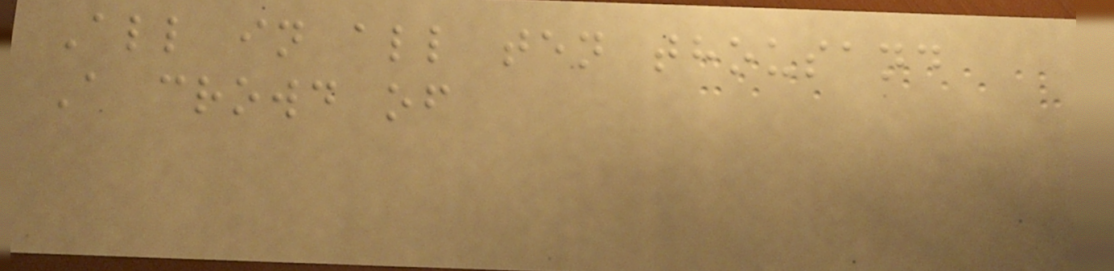All in all ten thousand
A crowd of
